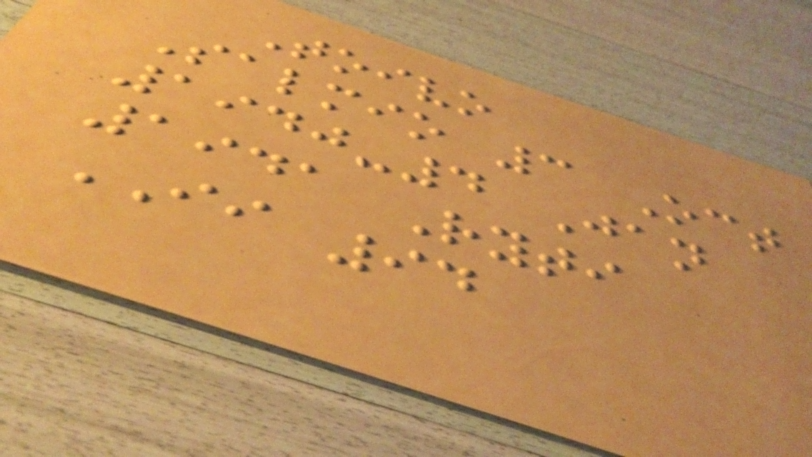Toivo
Salmio 3 Oct
1940-4 Jan
1941 Ryti
II 94
